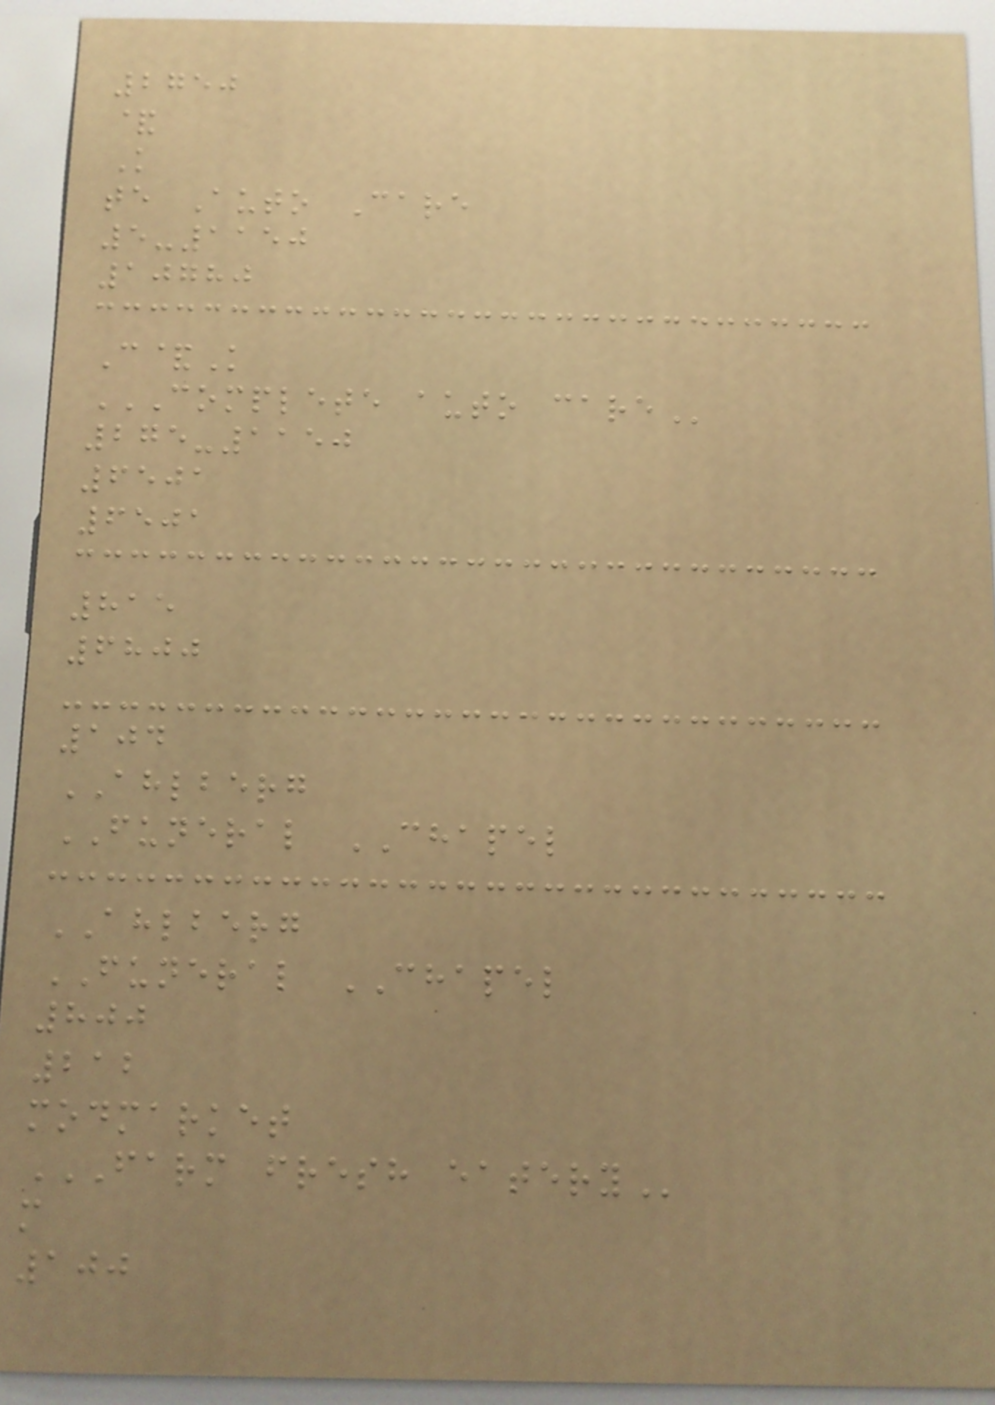2750
&
K
te Auto Care
5-1150
10780
C&K
COMPLETE AUTO CARE
275-1150
6501
6501
815
6800
104
AHLBERG
FUNERAL CHAPEL
AHLBERG
FUNERAL CHAPEL
800
212
modmarket
FARM FRESH EATERY
m
100
